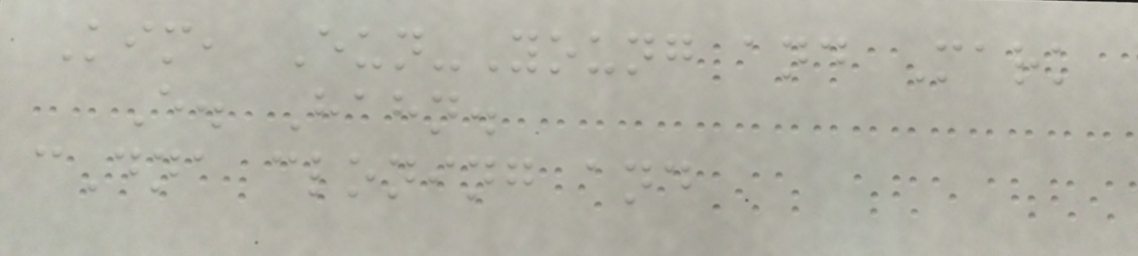Kim, Eun-Young and Mark
E. Hahn.
cDna cloning and
